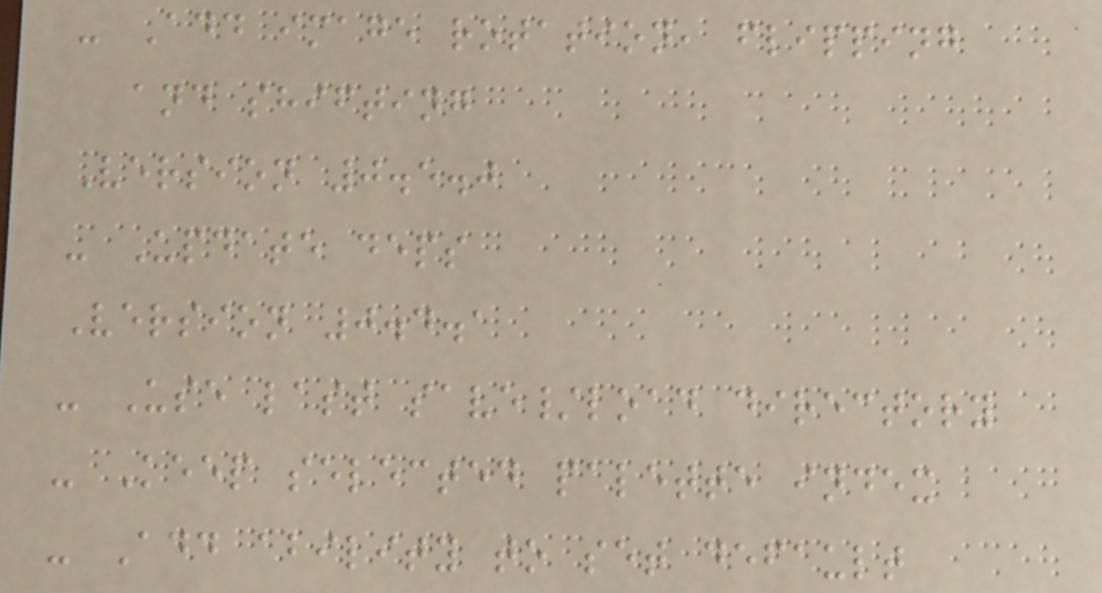- Add image rotation, flipping
and shifting
Version 0.5.0
- Update deps
Version 0.4.1
- Use last save/load directory
- Keep selected palette index
- Add ability to set default
